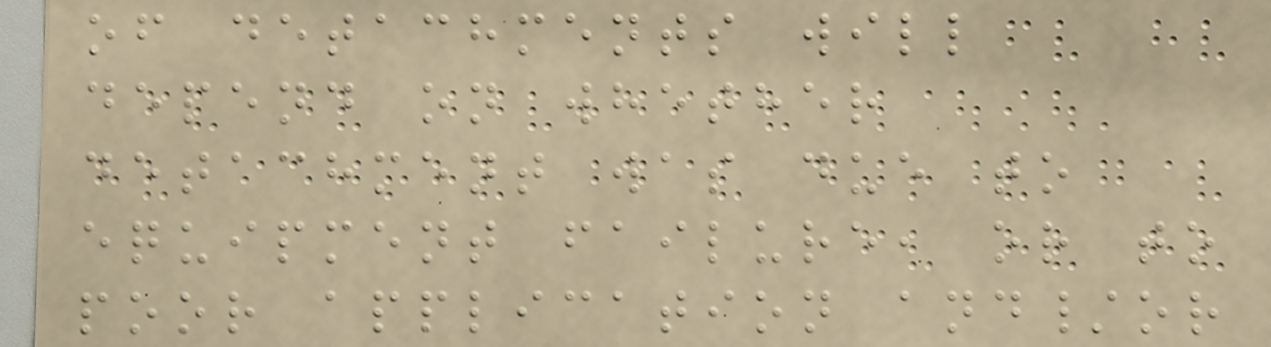of detachments will
depend on whether
detachment was due to
equipment failure, or to
poor application and/or
